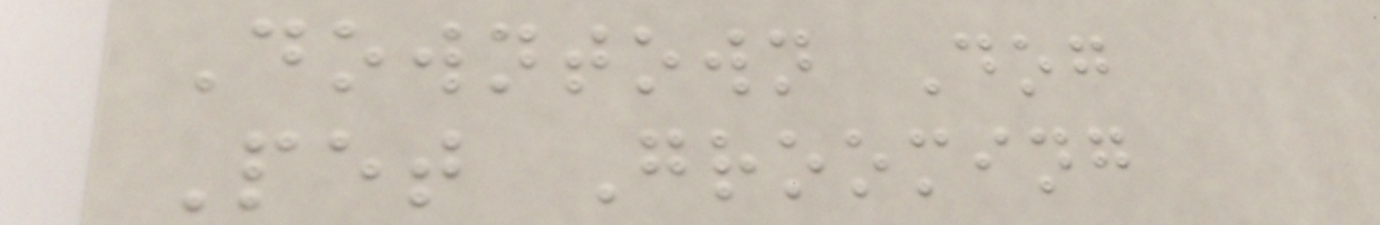Downtown Dog
Pet Grooming
